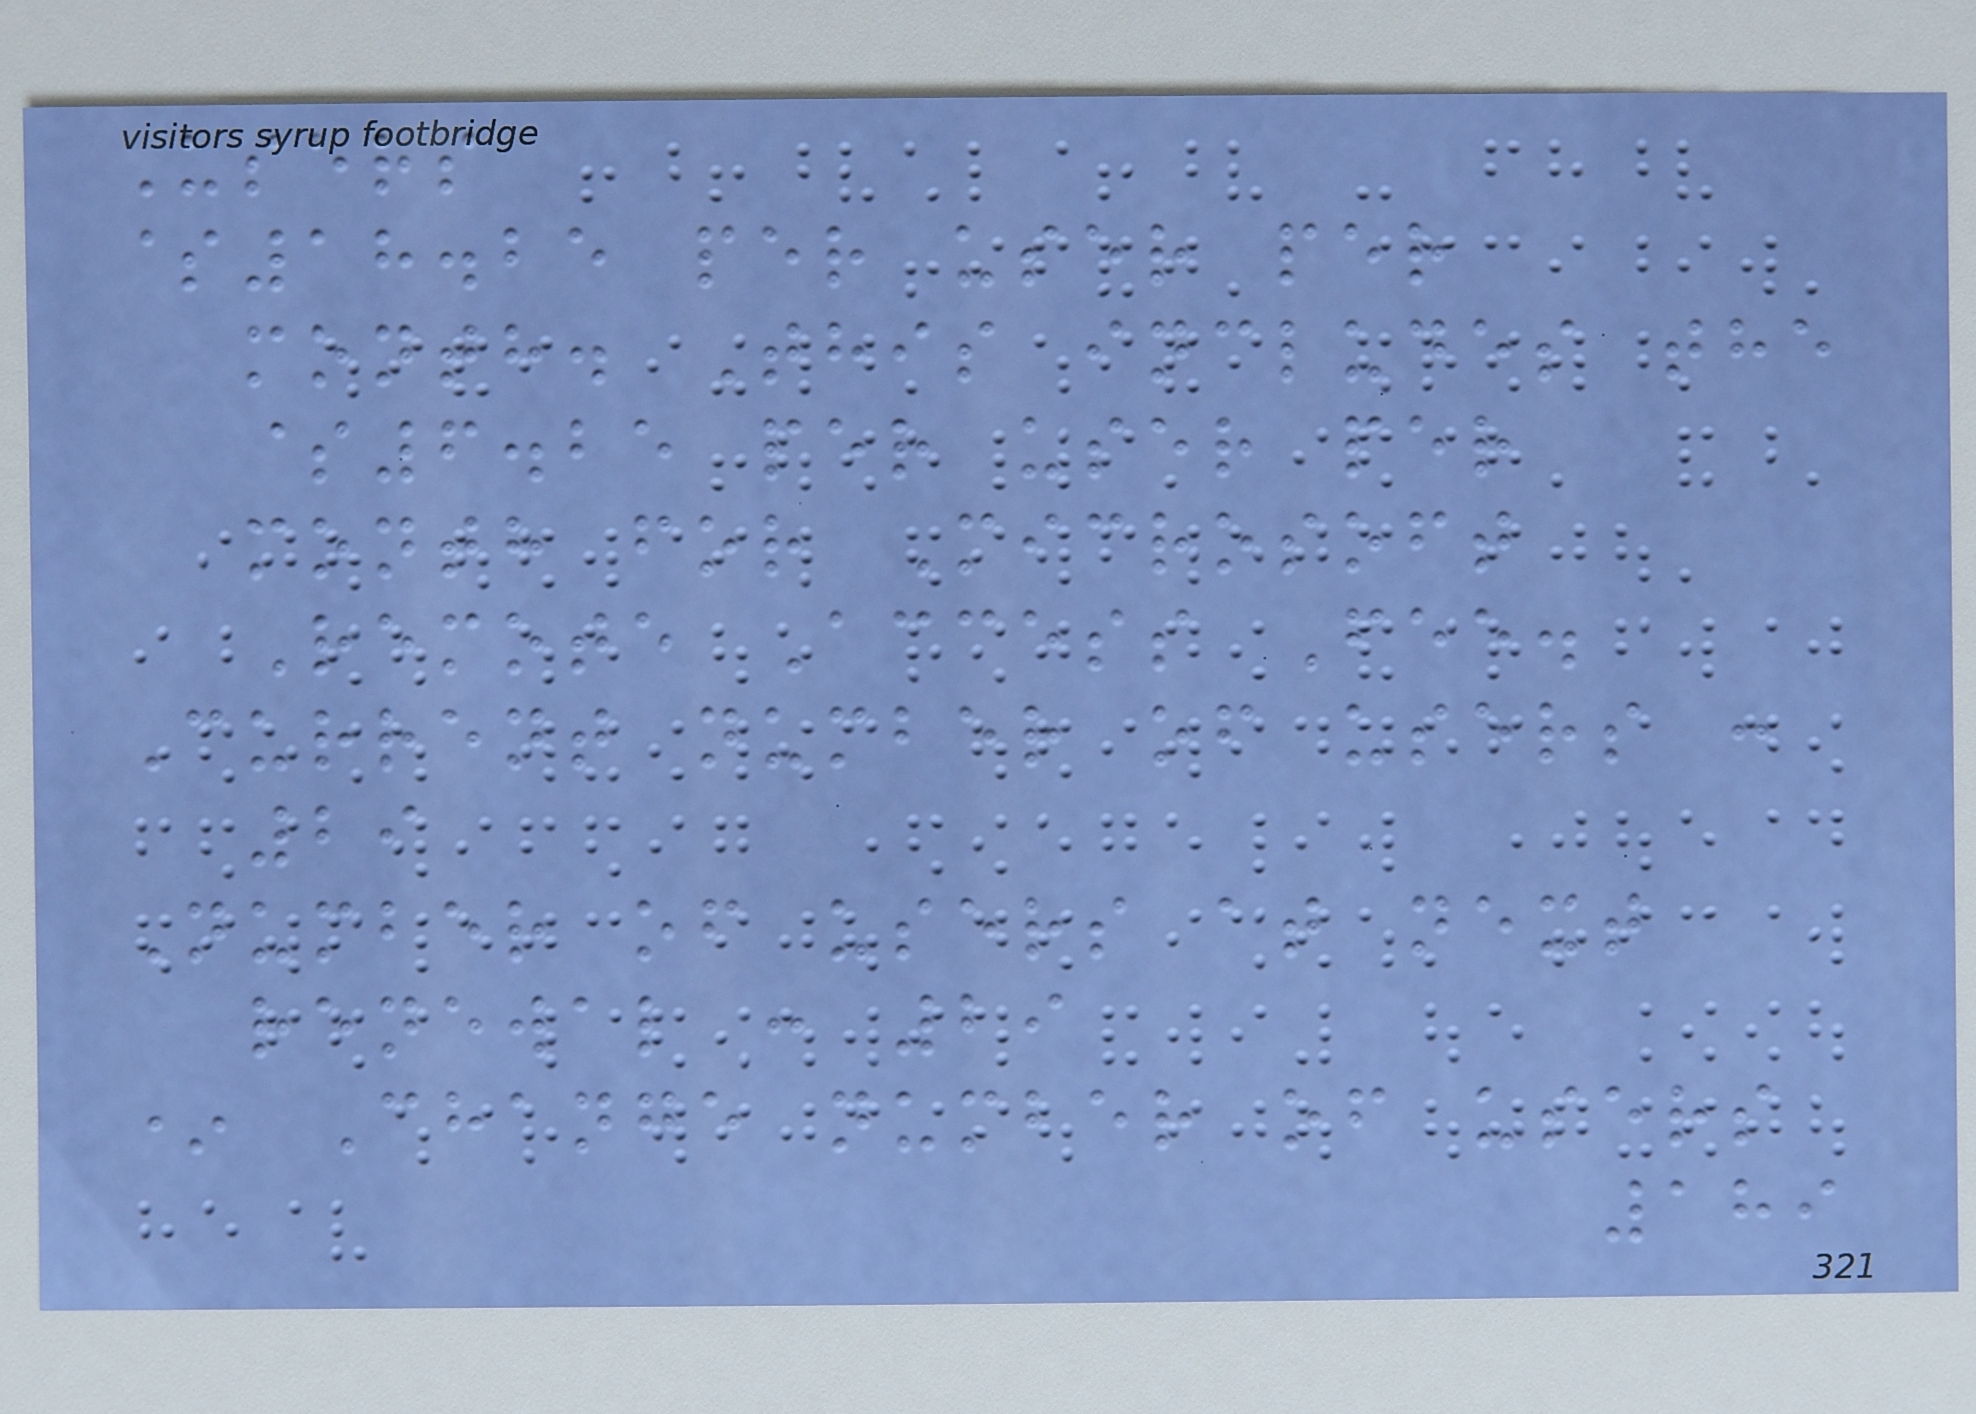Users
$18.25 per user per
month. This includes the
$6.25 per user per
month for Microsoft
Remote Access Fee.
Current number of users :
29
Number of users at next
renewal : 29
* Change number of users
189
